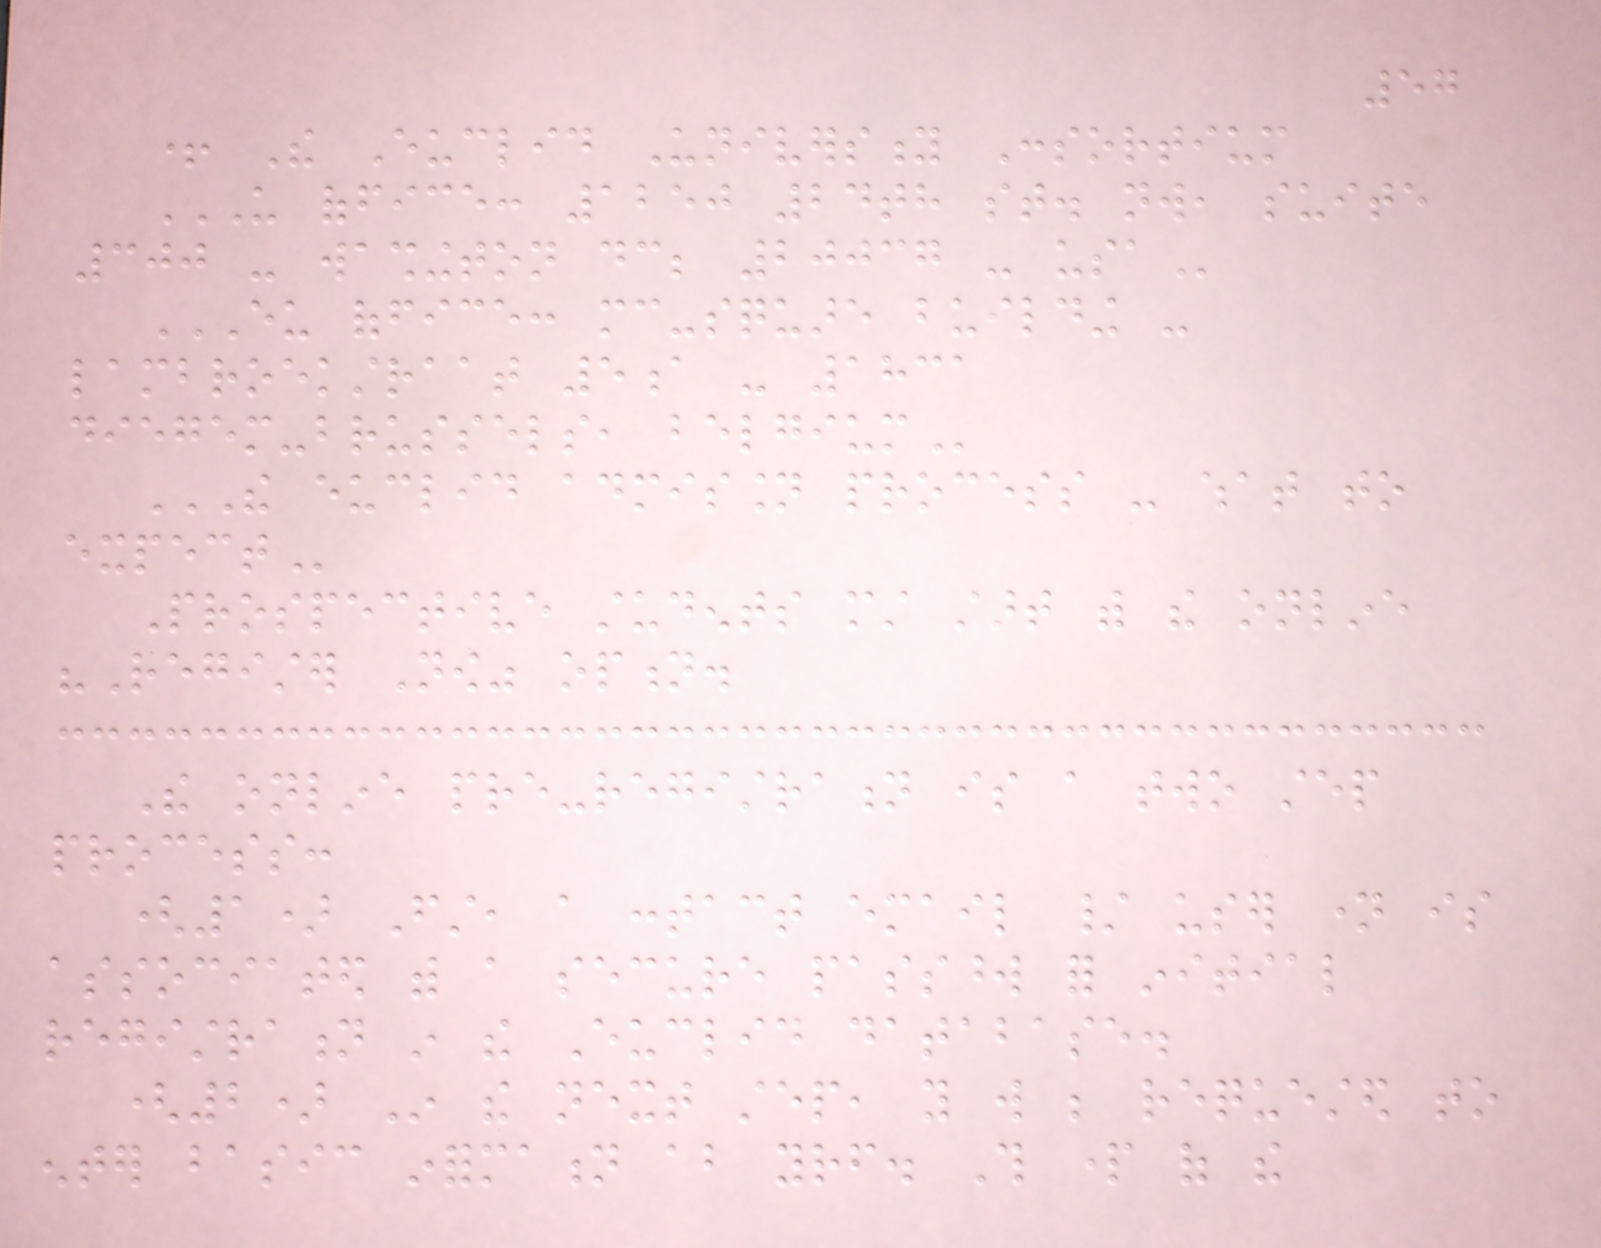57
+ The Euclid University Consortium
US OFFICE: 1250 24TH ST. NW, SUITE
300 - WASHINGTON DC; 20037 - USA
EU OFFICE: MC-SQUARE BUILDING -
LAMBROEKSTRAAT 5A - 1831
DIEGEM-BRUSSELS, BELGIUM
THE EUCLID ADMISSION PROCESS - WHAT TO
EXPECT
Prospective students must start with the online
"Register Now" option.
The online pre-registration is a two step
process:
(1) First, a contact email / user name is
associated with a secure password for initial
registration in the Euclid database.
(2) In the next step, you will be requested to
enter basic information about yourself. This part of the
